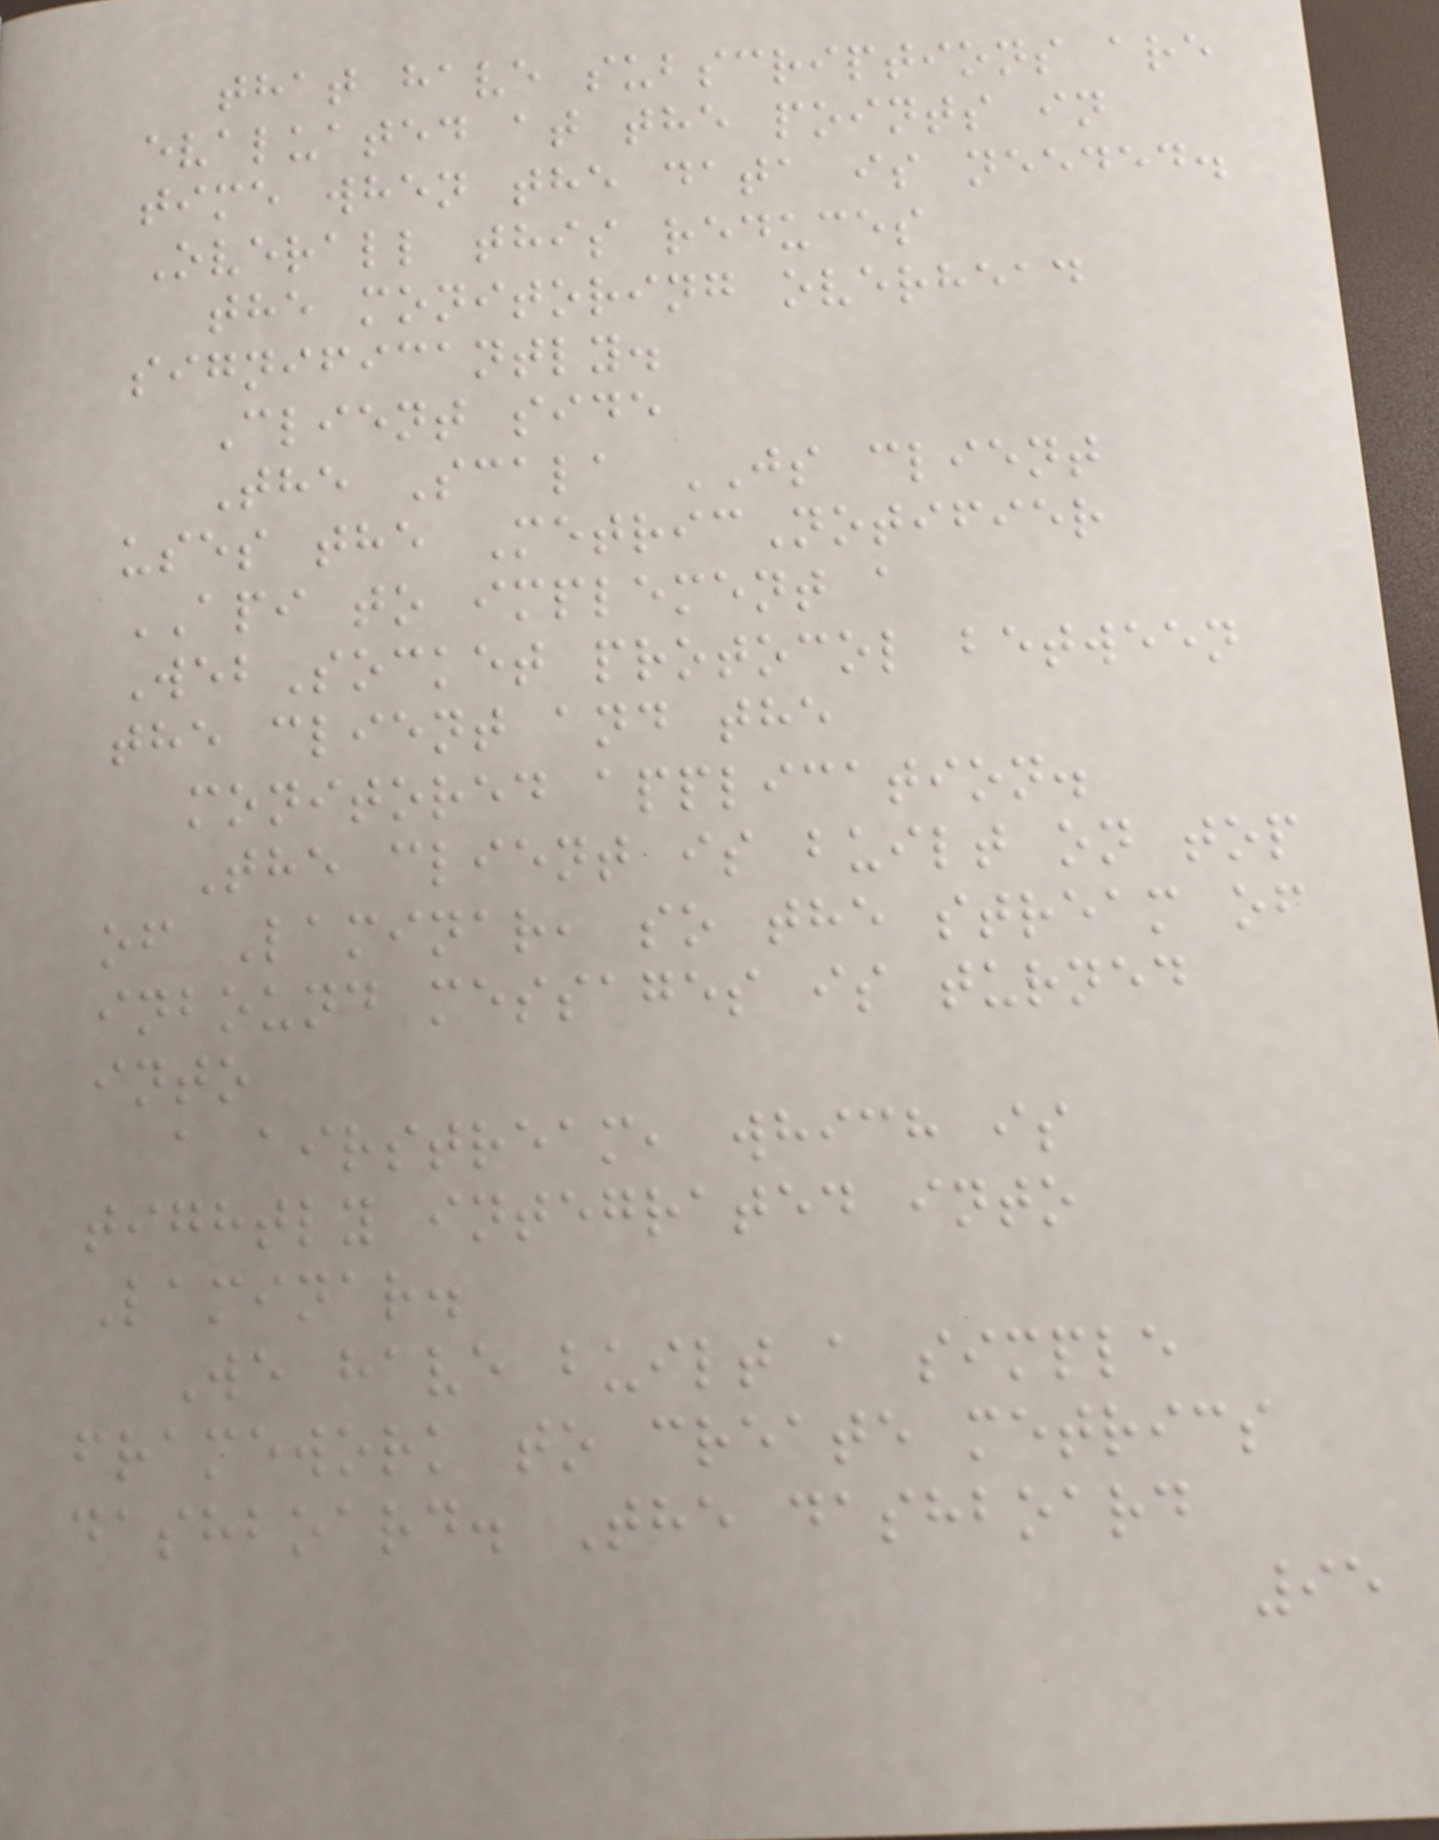that have subscriptions are
evaluated at the points in
time when the data is needed.
Overall this reduces
the monitoring overhead
significantly.
Client side
The Scala JS client
uses the MetricNotifier
API to implement a
WebSocket protocol between
the client and the
monitored application.
The client is built on top
of Laminar, so the stream of
inbound messages is turned
into
a airstream, which is
tightly integrated into
Laminar.
We have built a simple
framework to create metrics
dashboard. The dashboard
95
